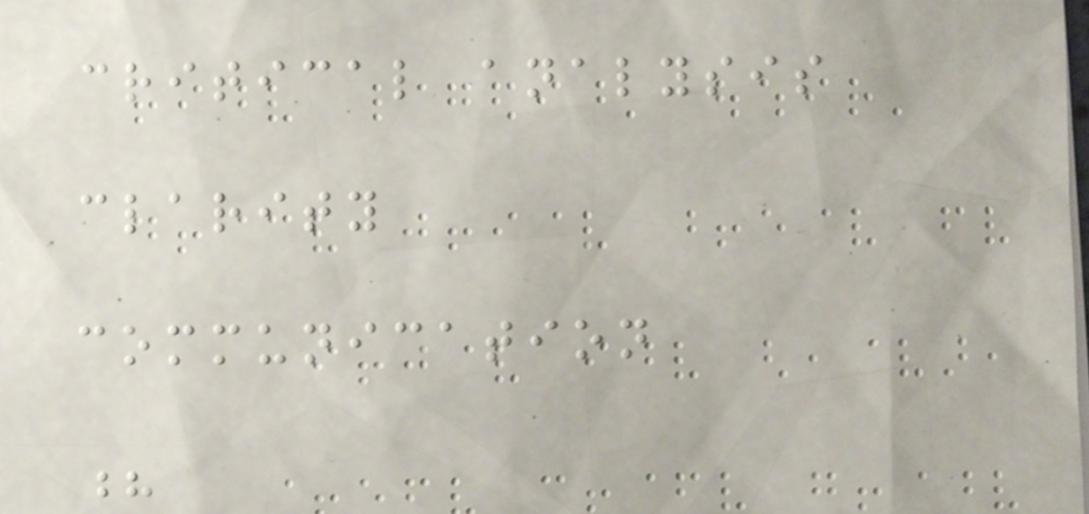critical analysis
clarity
communication
?
